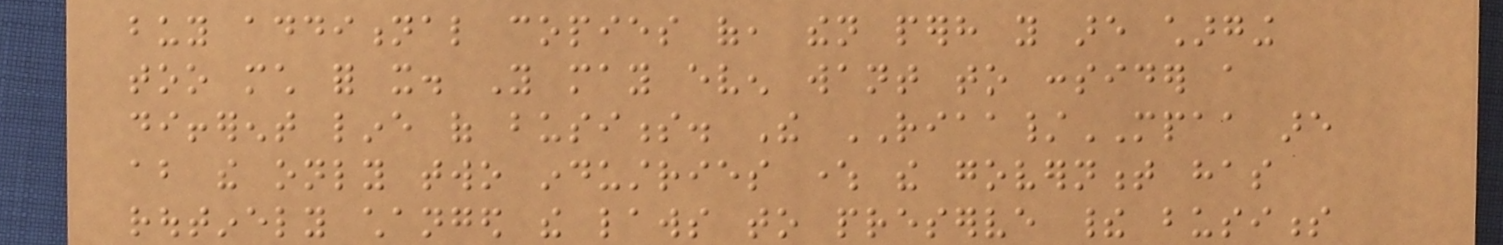buy additional copies of, then perhaps you are charging
too much for it. You may even want to consider a
different line of business. The RIAA/MPAA are
about the only two industries where the government has
routinely changed the laws to preserve their business
